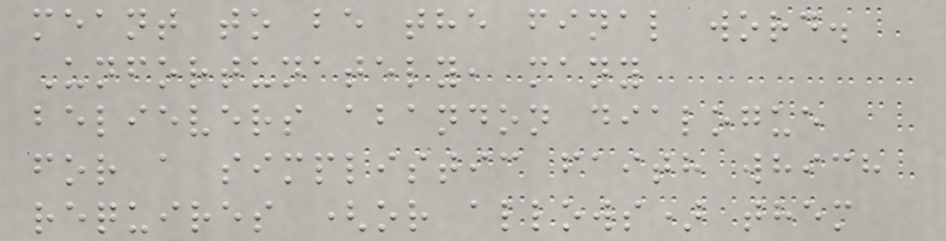meant to be the final word.
Unfortunately, many
believers abandon dialogue
for a simplistic faith which
requires (or allows) them
